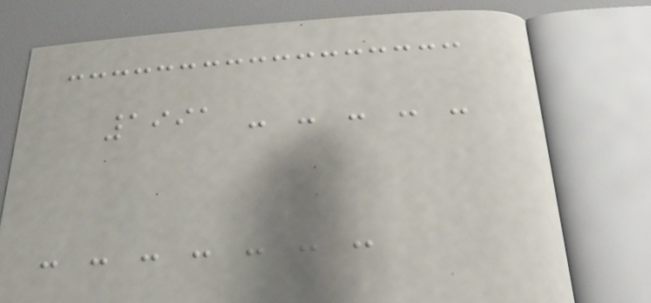1991 - - - - -
- - - - - - -
